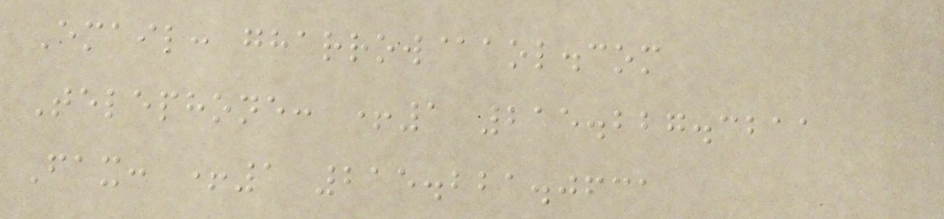Email: gharrow@aol.com
Telephone: +1 215.227.3211
Fax: +1 215.221.0631
